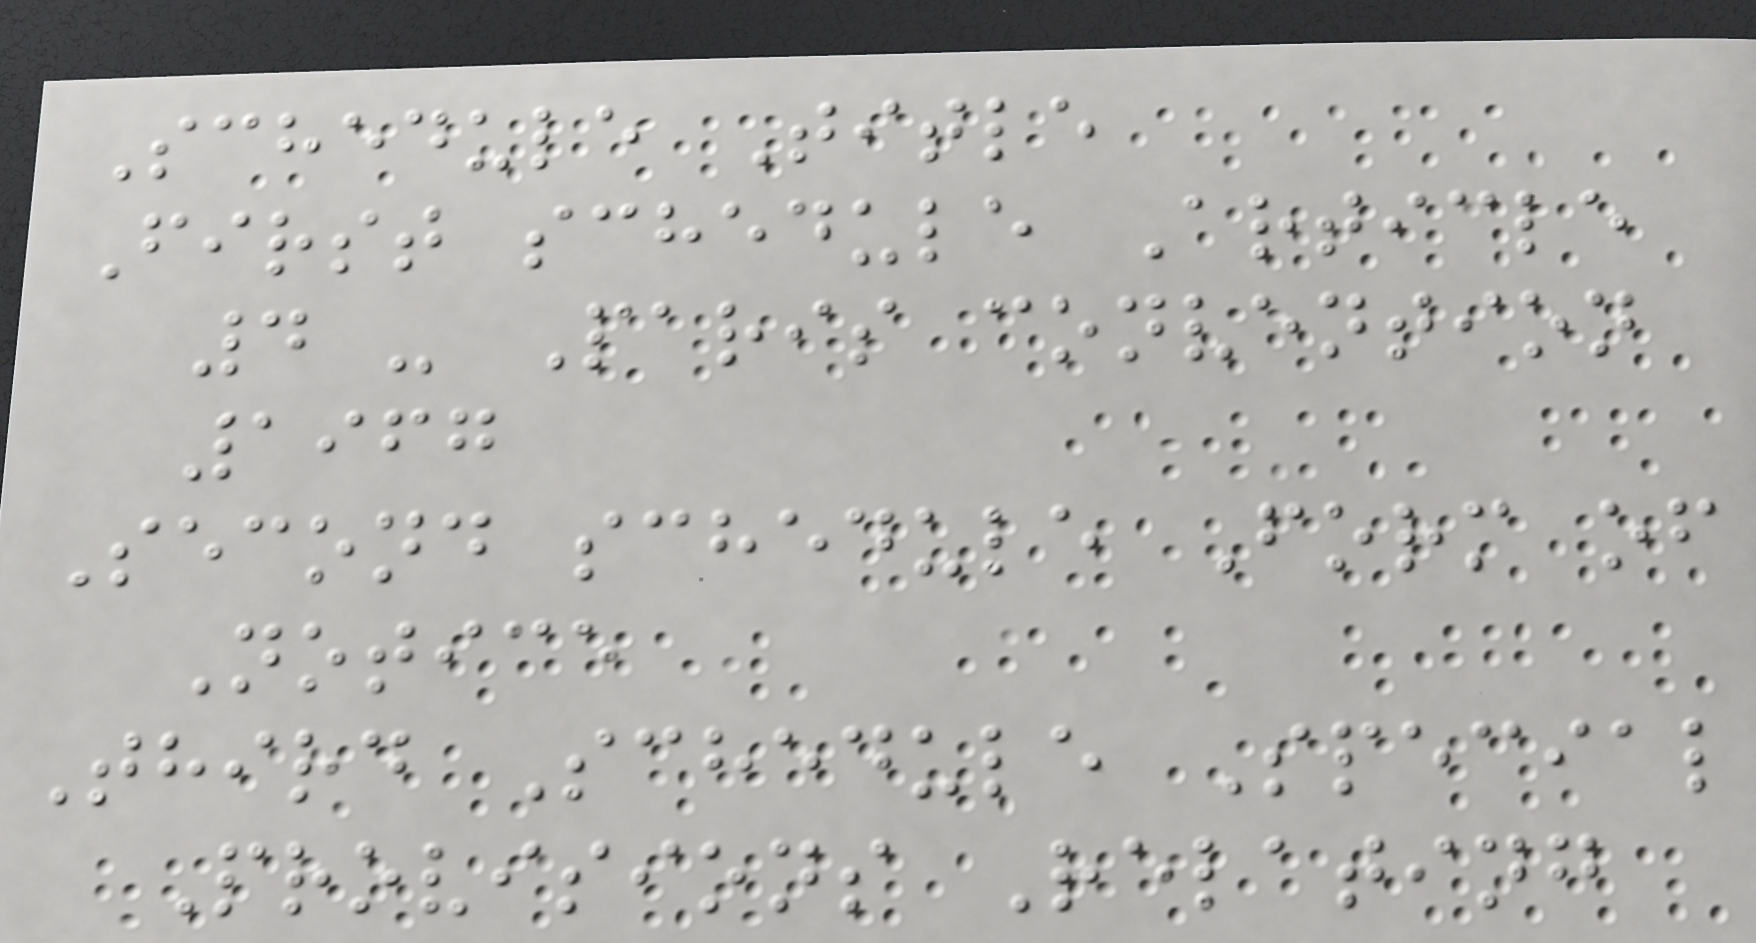Schedule Title
First schedule Article
4 - Paris convention
1967
Second schedule Form of
Notice
Third Schedule Special
Provisions Relating
